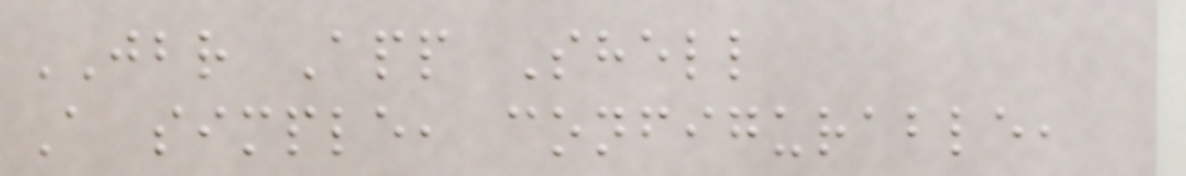JBR App Shell
A simple, configurable,
